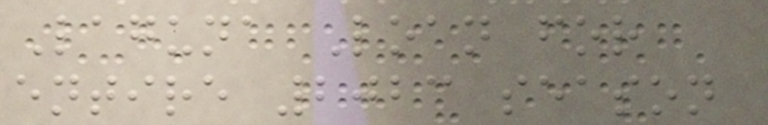Laguna Loan for
entire 2023 season
